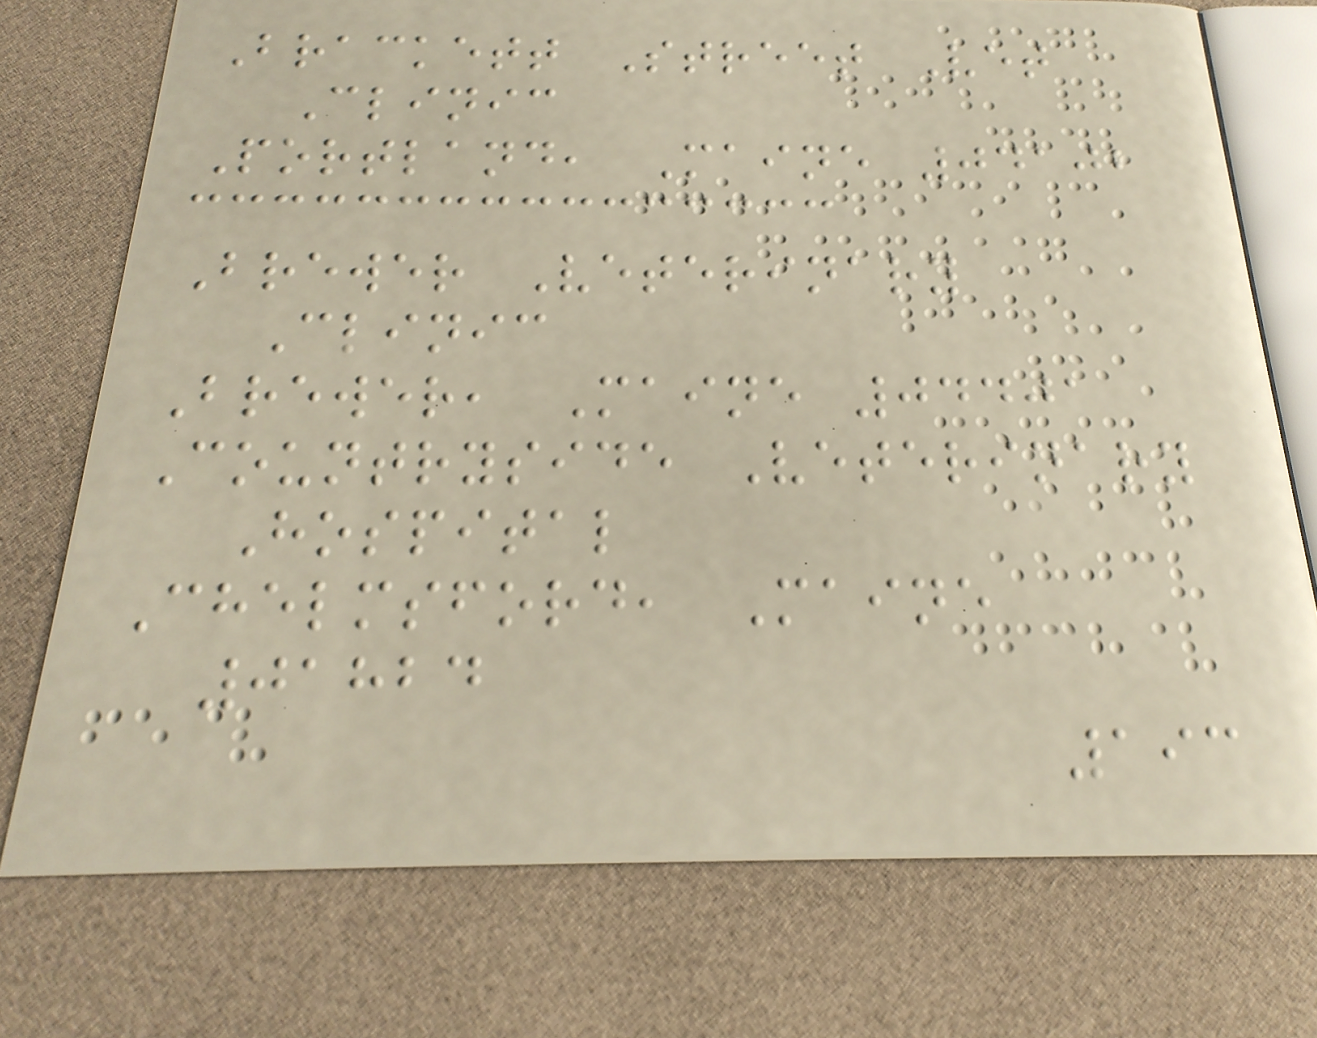Brackett Street Vet
Clinic
Portland, Maine 04102
Brewer Veterinary
Clinic
Brewer, Maine 04401
Countryside Veterinary
Hospital
Chelmsford, Maine
01824
193
